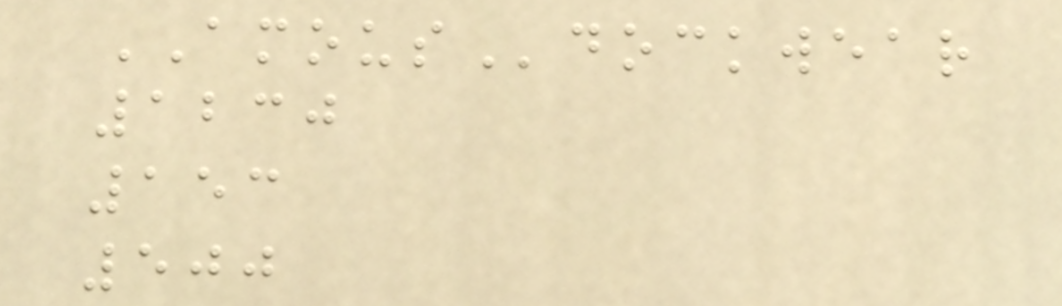AMOUSdockwear
1230
153
500
